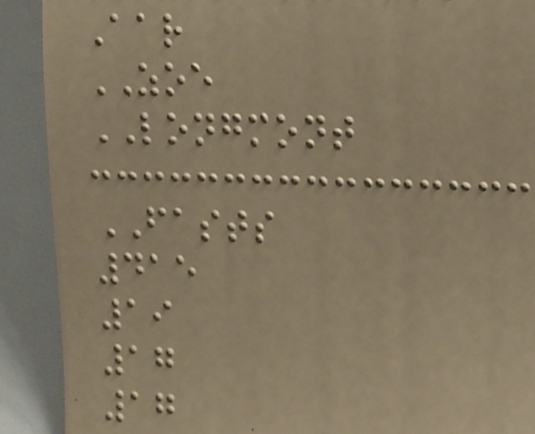Aar
ZOE
LONGMONT
FASTS
415
19
17
17
